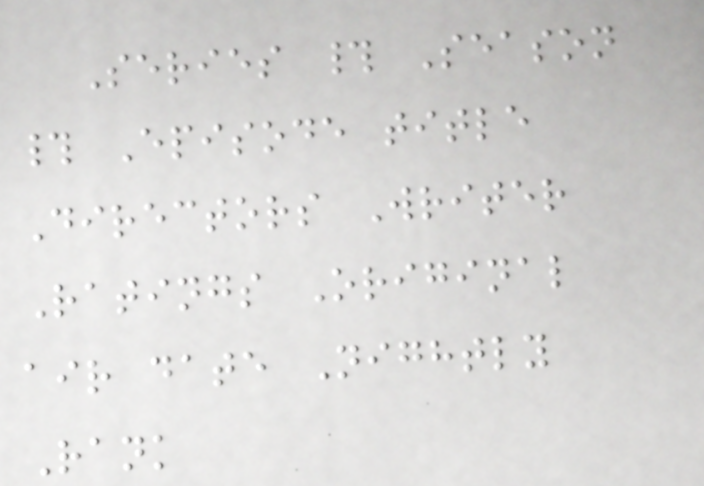Series # Season
# Episode title
Directors Writer
Ratings Original
air date Nightly
Rank
